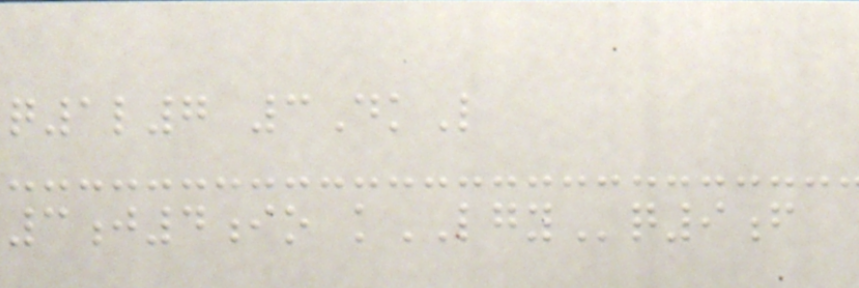q1l7 3DkL
3j4io kLGYq9f
